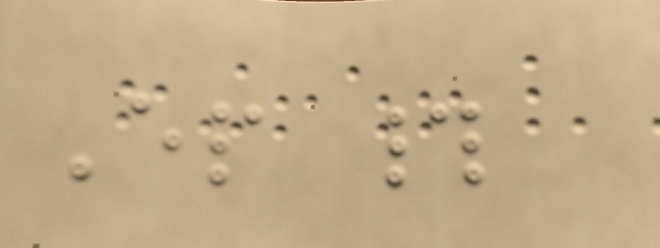Ep #
